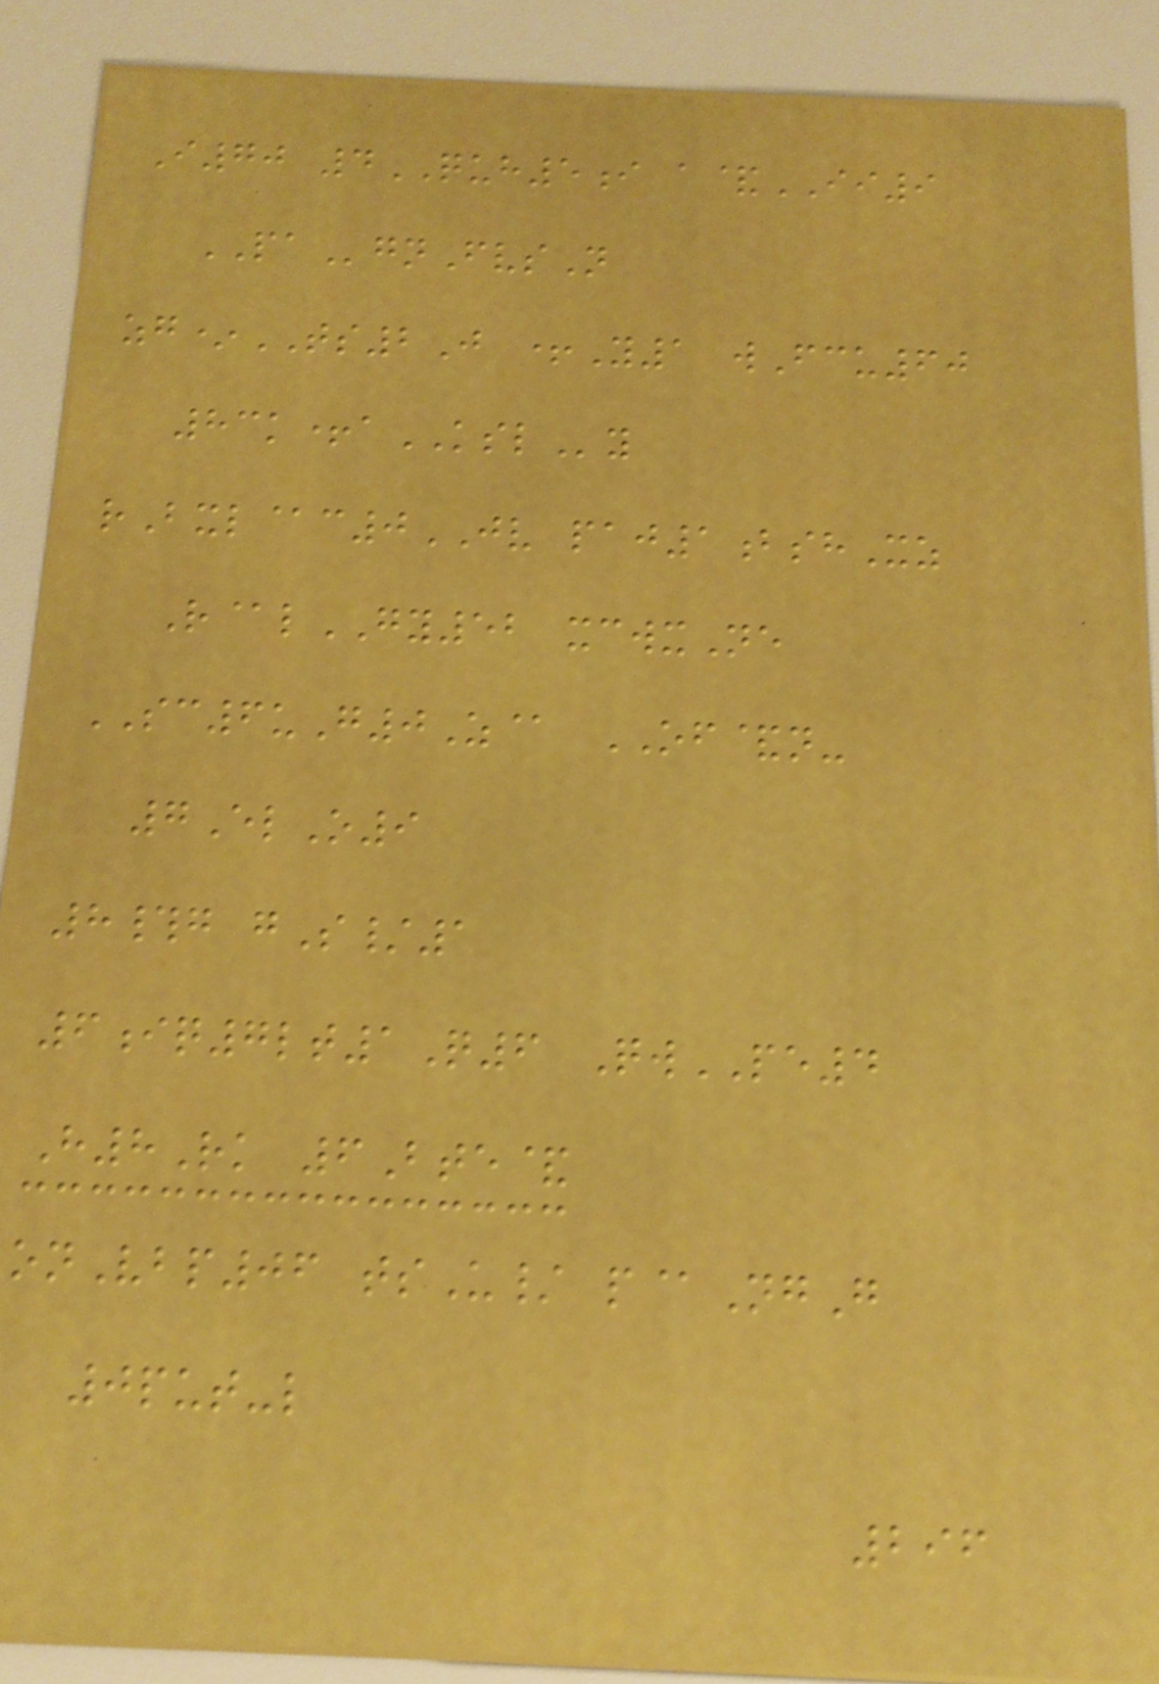I70 4QUH5i a&II9
PAgnFvsN
zg*TS2J +Y1 wFcu60
83k+aKSLy
rBxl@c0JV paj1bshXz
R@lGY52 xcwxNe
SC6uG0Z@ OF&n-
7ElO9
8#g gS/1
6iq7lt1Q6 QwPE4
H8Rk 6Bte&
onVbp06 tsU/ p@NgG
0put-l
296
